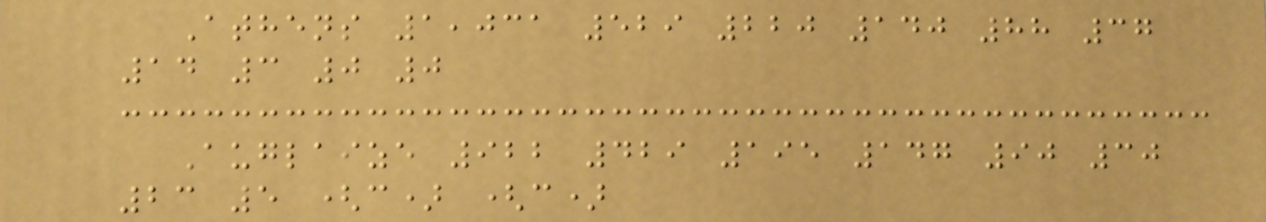Athens 1,031 529 220 140 88 37
14 3 0 0
Auglaize 922 429 195 147 90 30
23 5 (c) (c)
